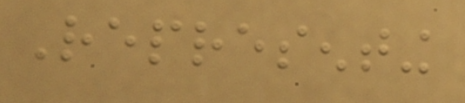Representing
